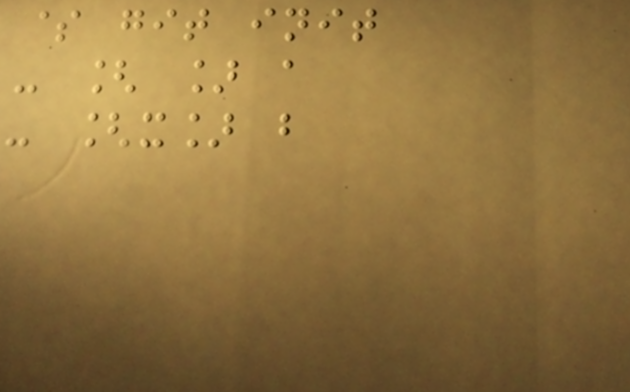$ git init
- [ ] a
- [x] b
